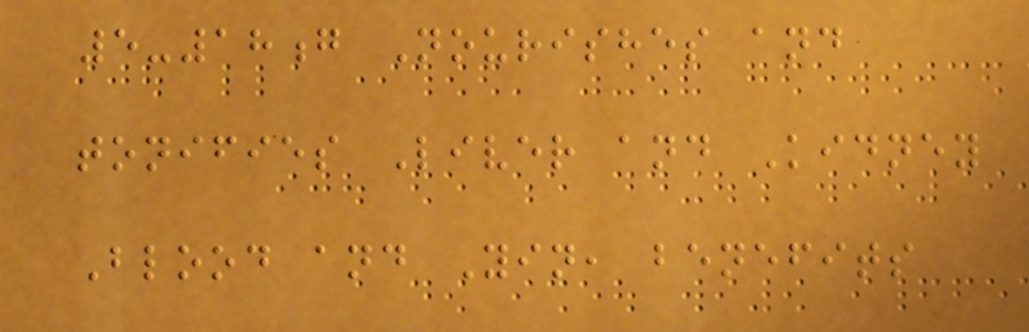5-18g Nourishes and
tonifies Liver and Kidney
Blood and Yin, benefits
